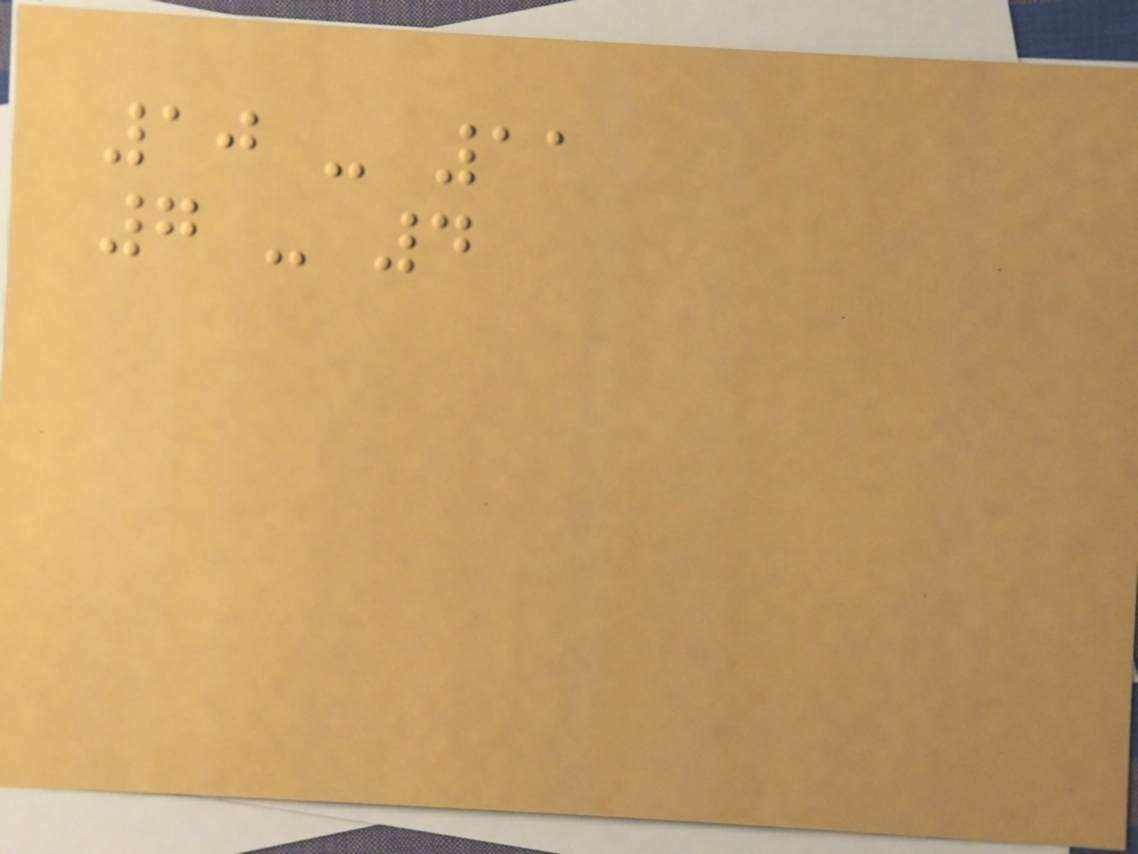10 - 11
7 - 4
